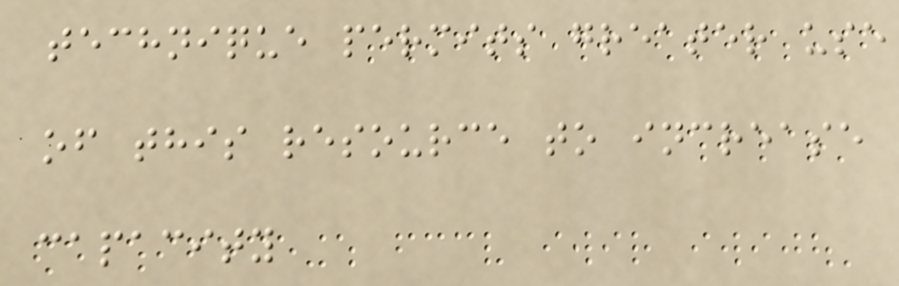technique permits greater use
of this resource to increase
capacity
